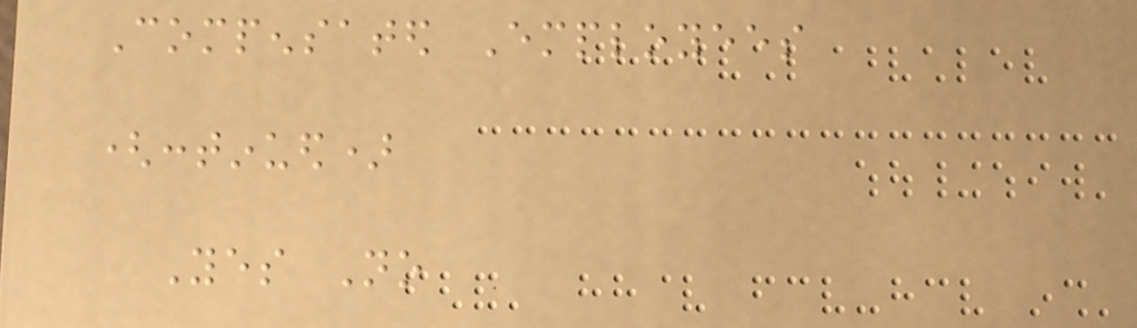Compensated Employees
(continued)
Yes No
